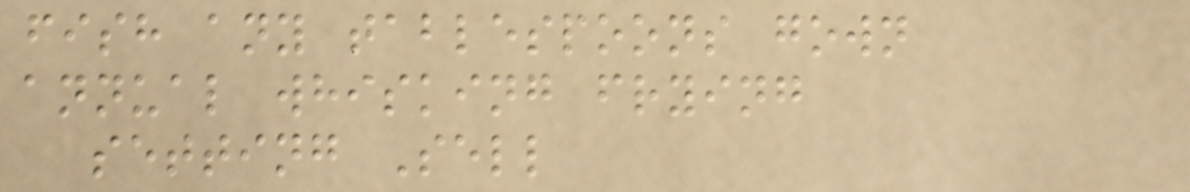fish any tablespoons gown
annual whisking frying
setting Sell
